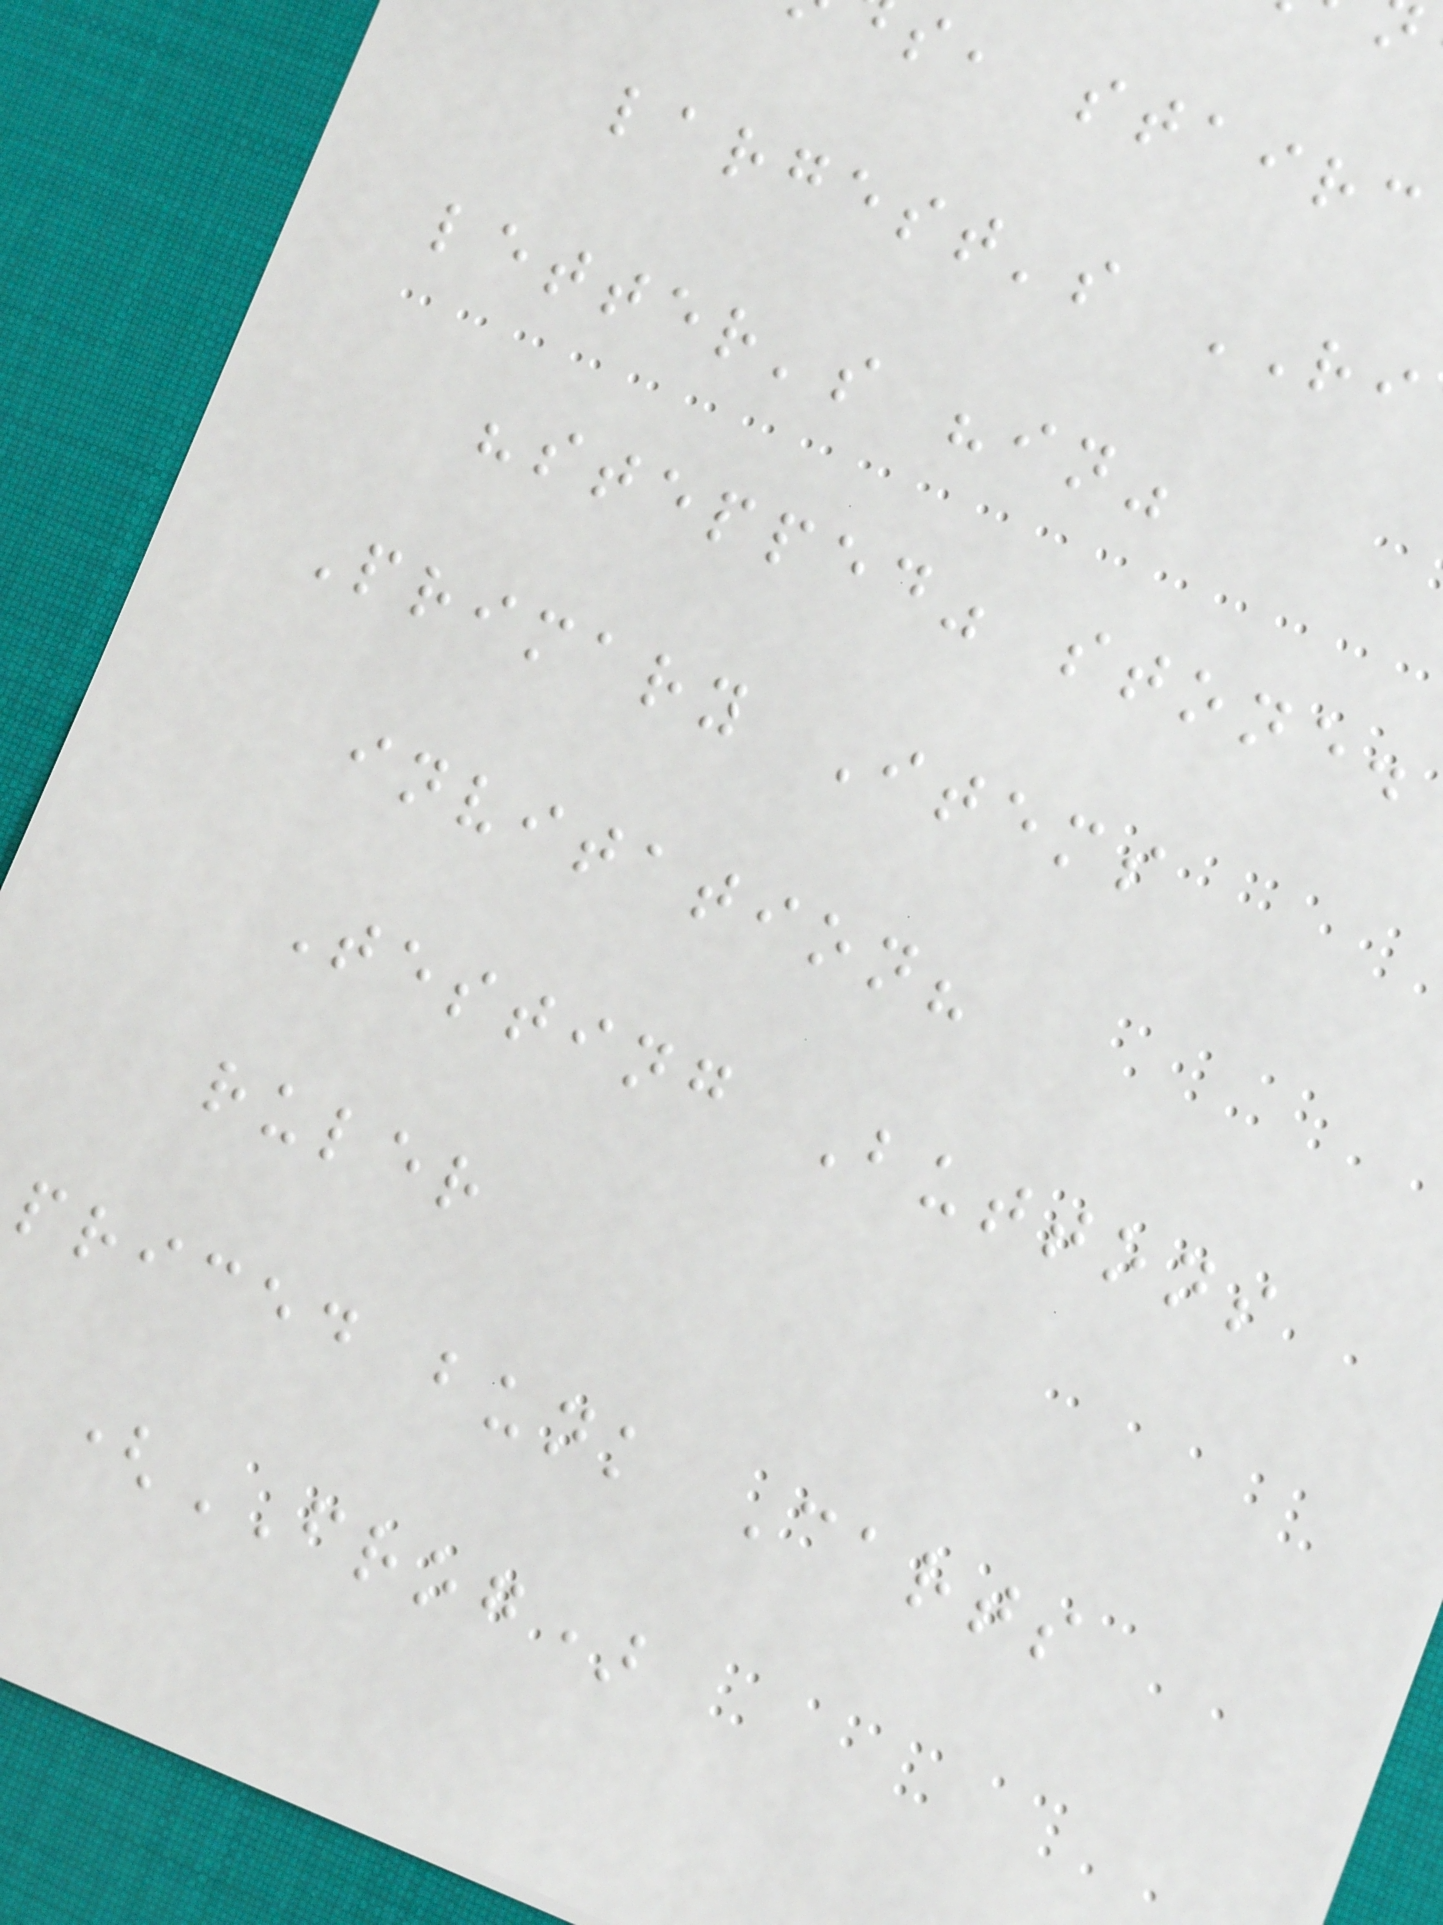s, stairc
largest's RI
letter's "in"
"stepped" stone.
Primary Items
invitation?
Testing Buttons
ruler
priced bunk Carts
(FROG)
